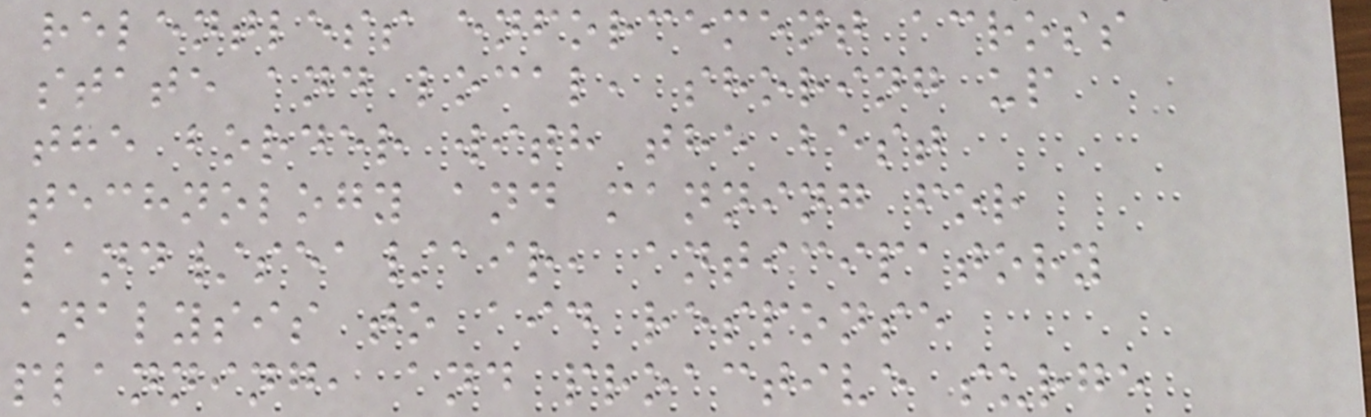relentless enforcement across
state and local, shoring up
the border with the best
technology and manning for
land/sea/air, anticipatory
analysis to aid response
planning, and proactive surge
